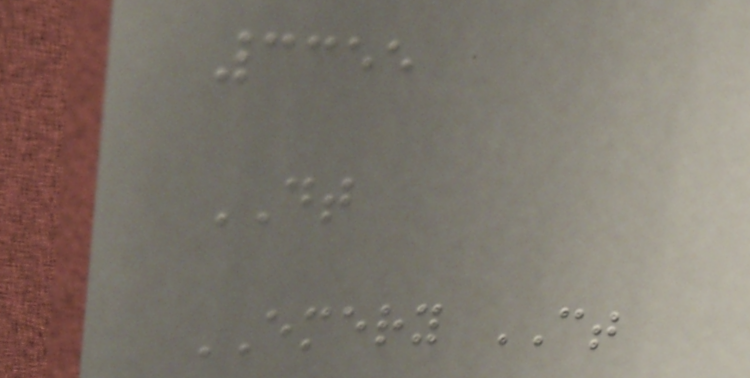3355
DT
EMERY CT
